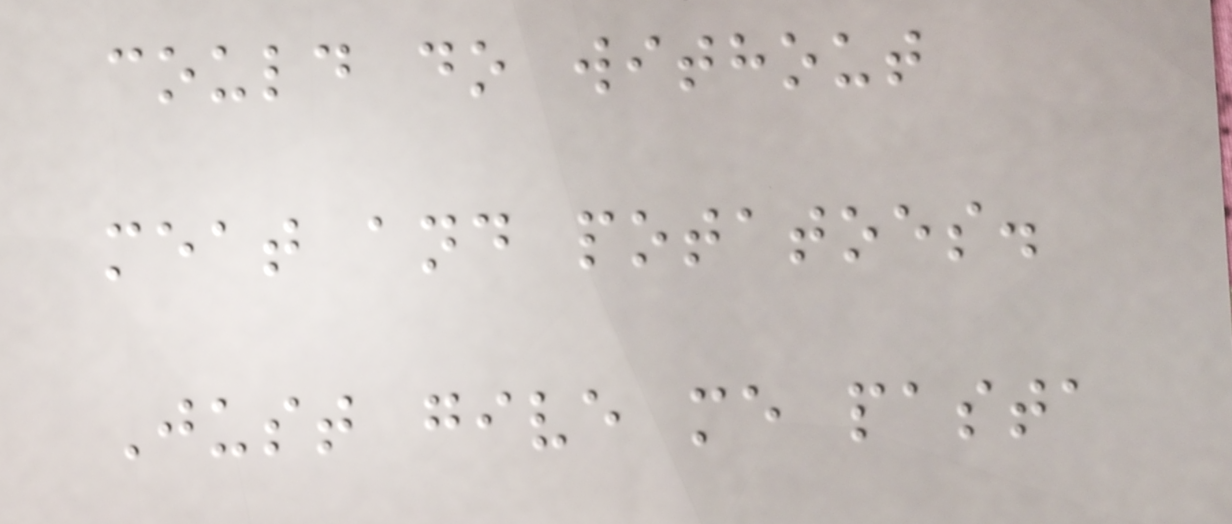could do without
meat and potatoes.
Just give me pasta
